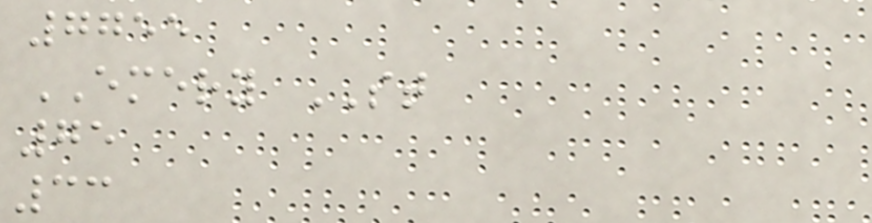7755
EMERY ST
75
33
